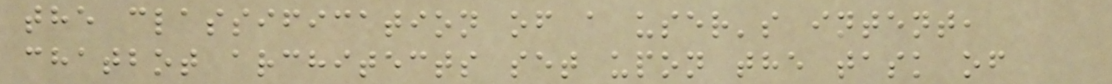the classification of a user's intent,
chatbot architects set upon the task of
